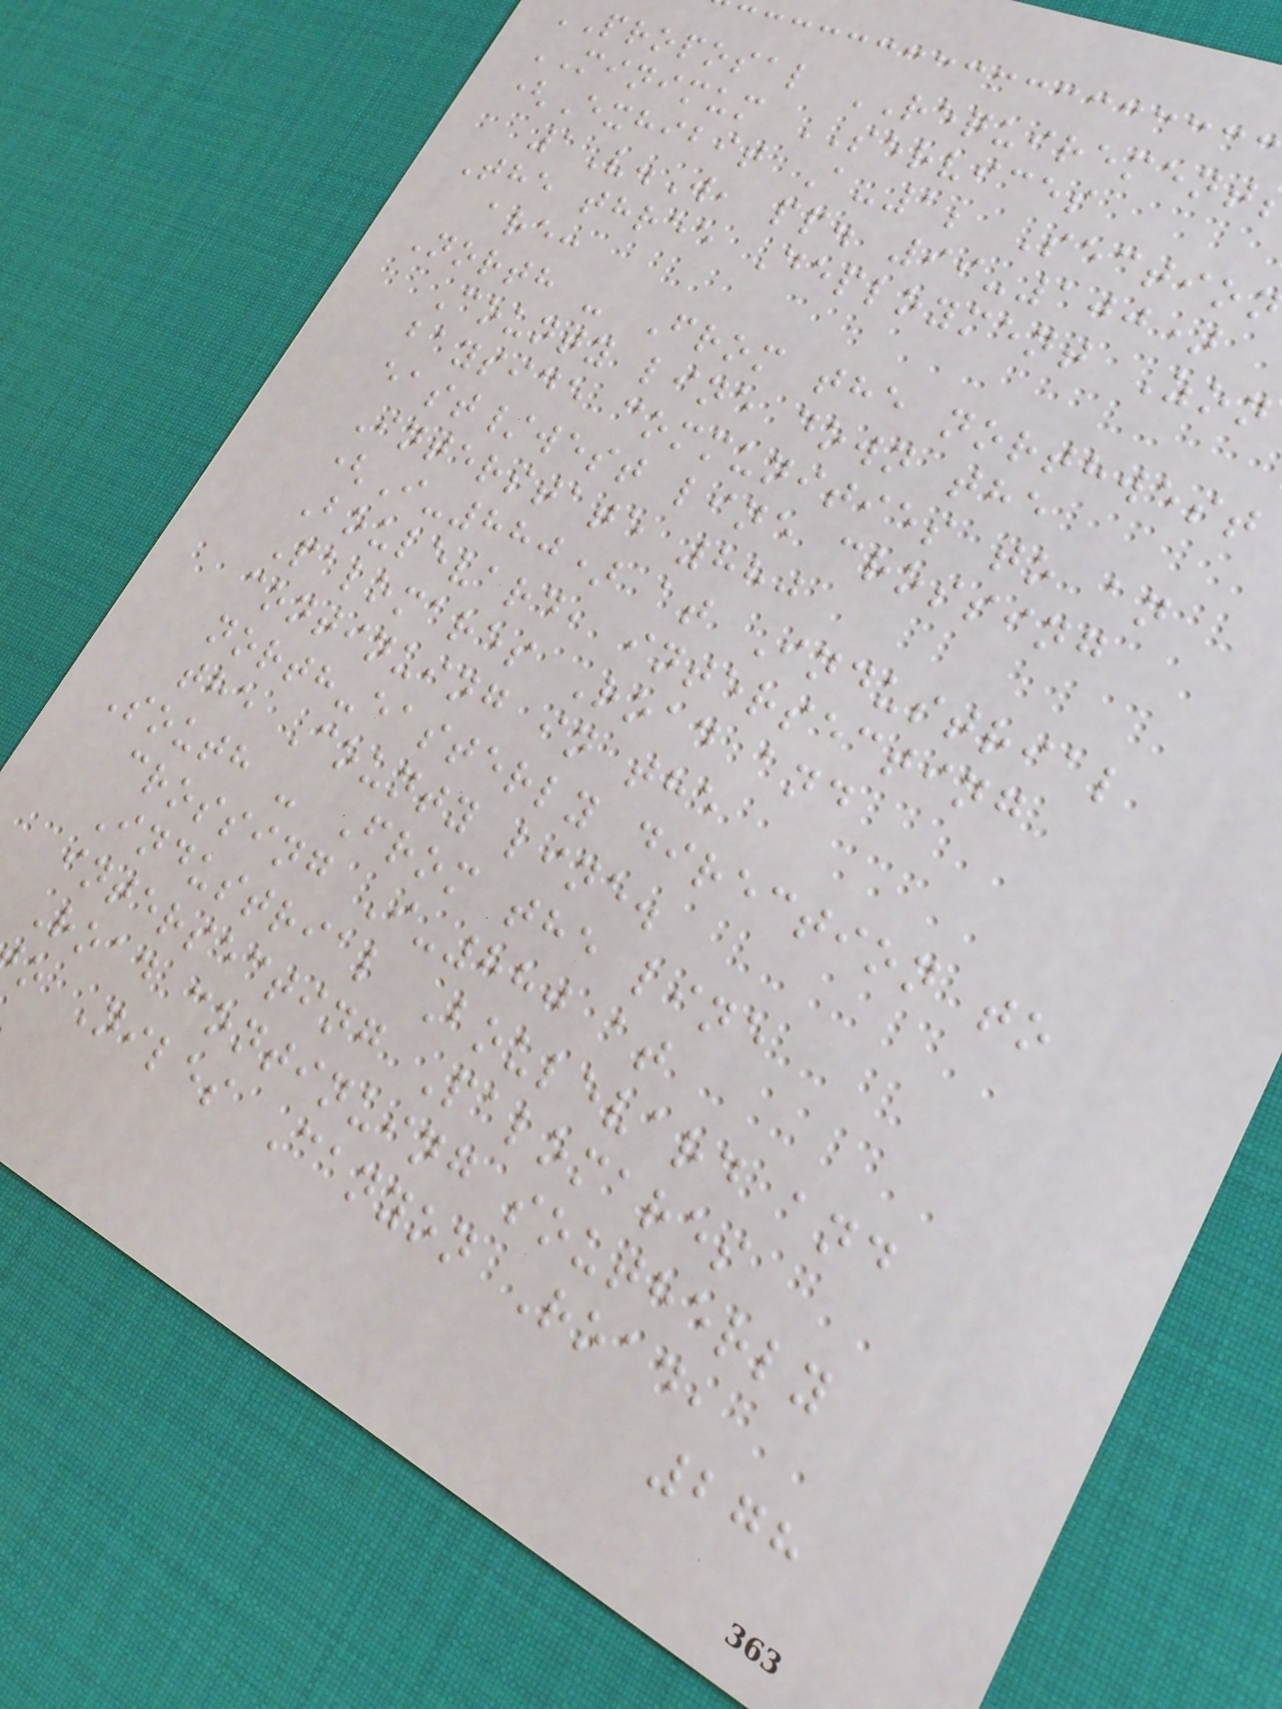proposal REQUIREMENT
MINIMUM SERVICES
(Exhibit A-1; Sectio
1V.W, pp. 99-100)
The three Deployment Zon
are:
North - From the northwest
County line down the
bayside communities to an
east/west line crossing
Interstate 880
(I-880) at Industrial
Boulevard, intersecting
Palomares Road and
continuing in the
north-easterly direction to
the County line.
South - From the line
crossing I-880 at
Industrial Boulevard and
intersecting Palomares
Road continuing southerly
o Niles Canyon Road,
278
